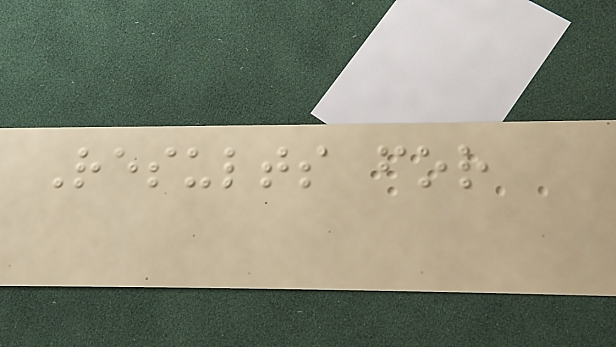Results for
